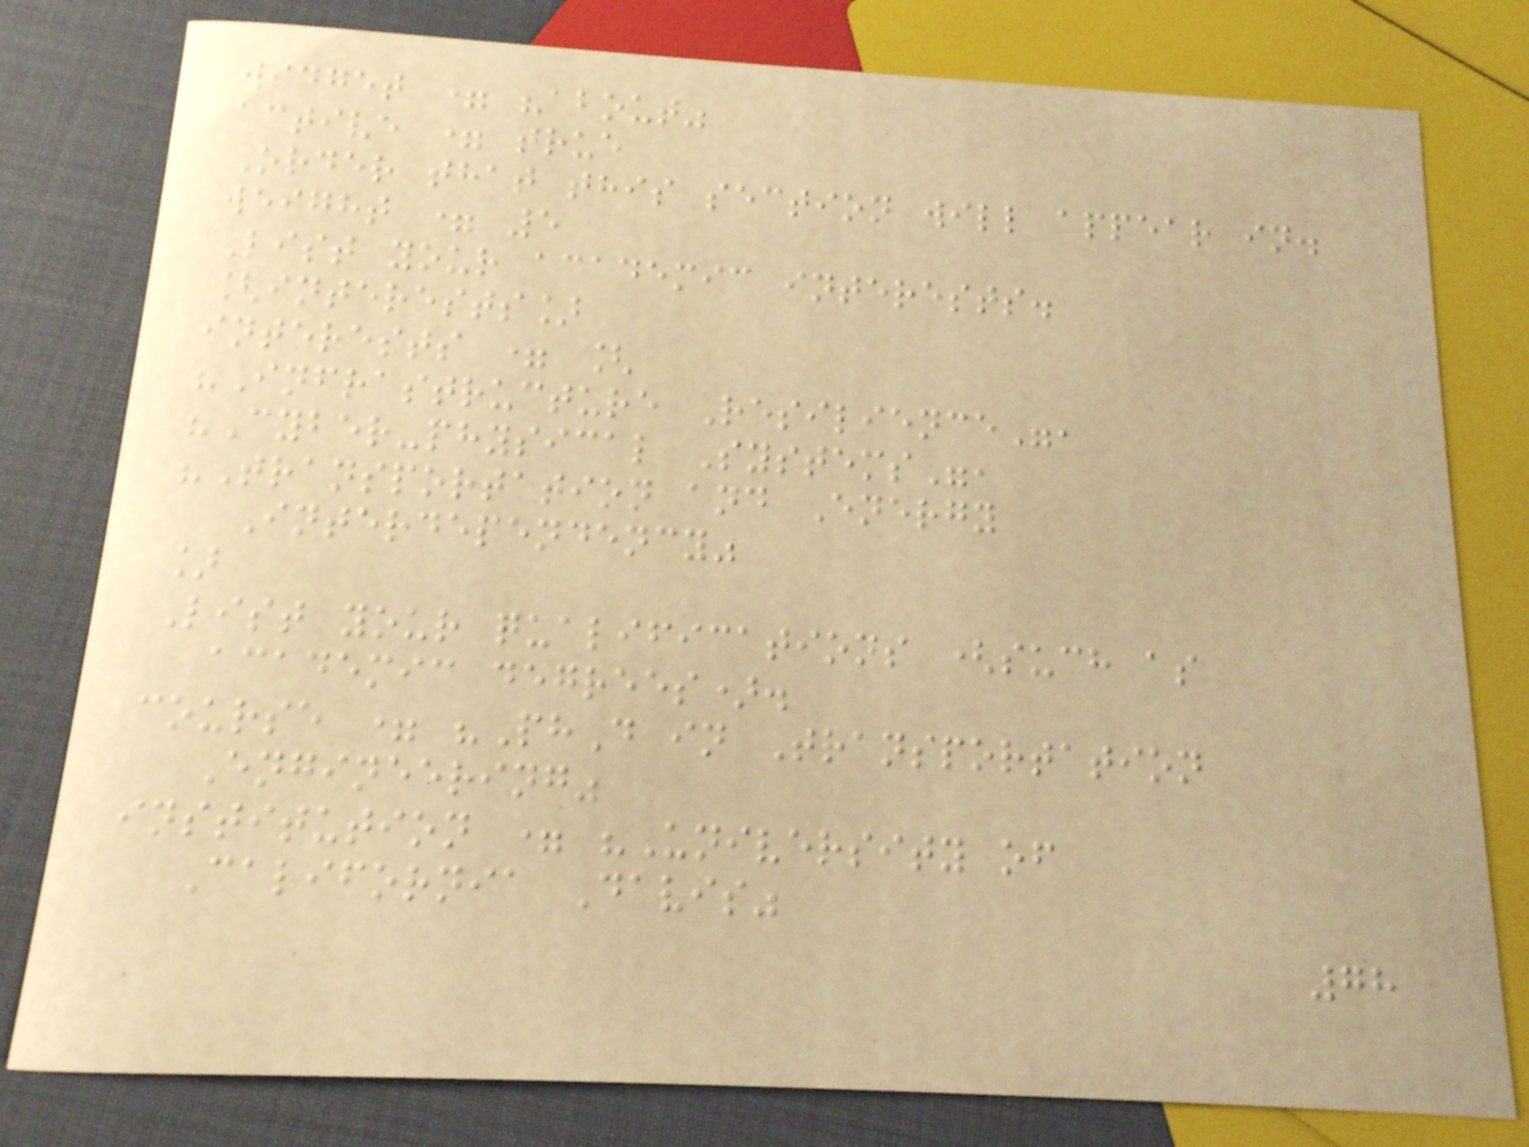widget = "about"
active = true
Order that this section will appear in.
weight = 5
List your academic interests.
[interests]
interests = [
"Infrastructure Resilience",
"Cyber-physical Systems",
"Transportation and Energy
Interdependency"
]
List your qualifications (such as
academic degrees).
course = "PhD in Transportation
Engineering"
institution = "University of
California Davis"
78
